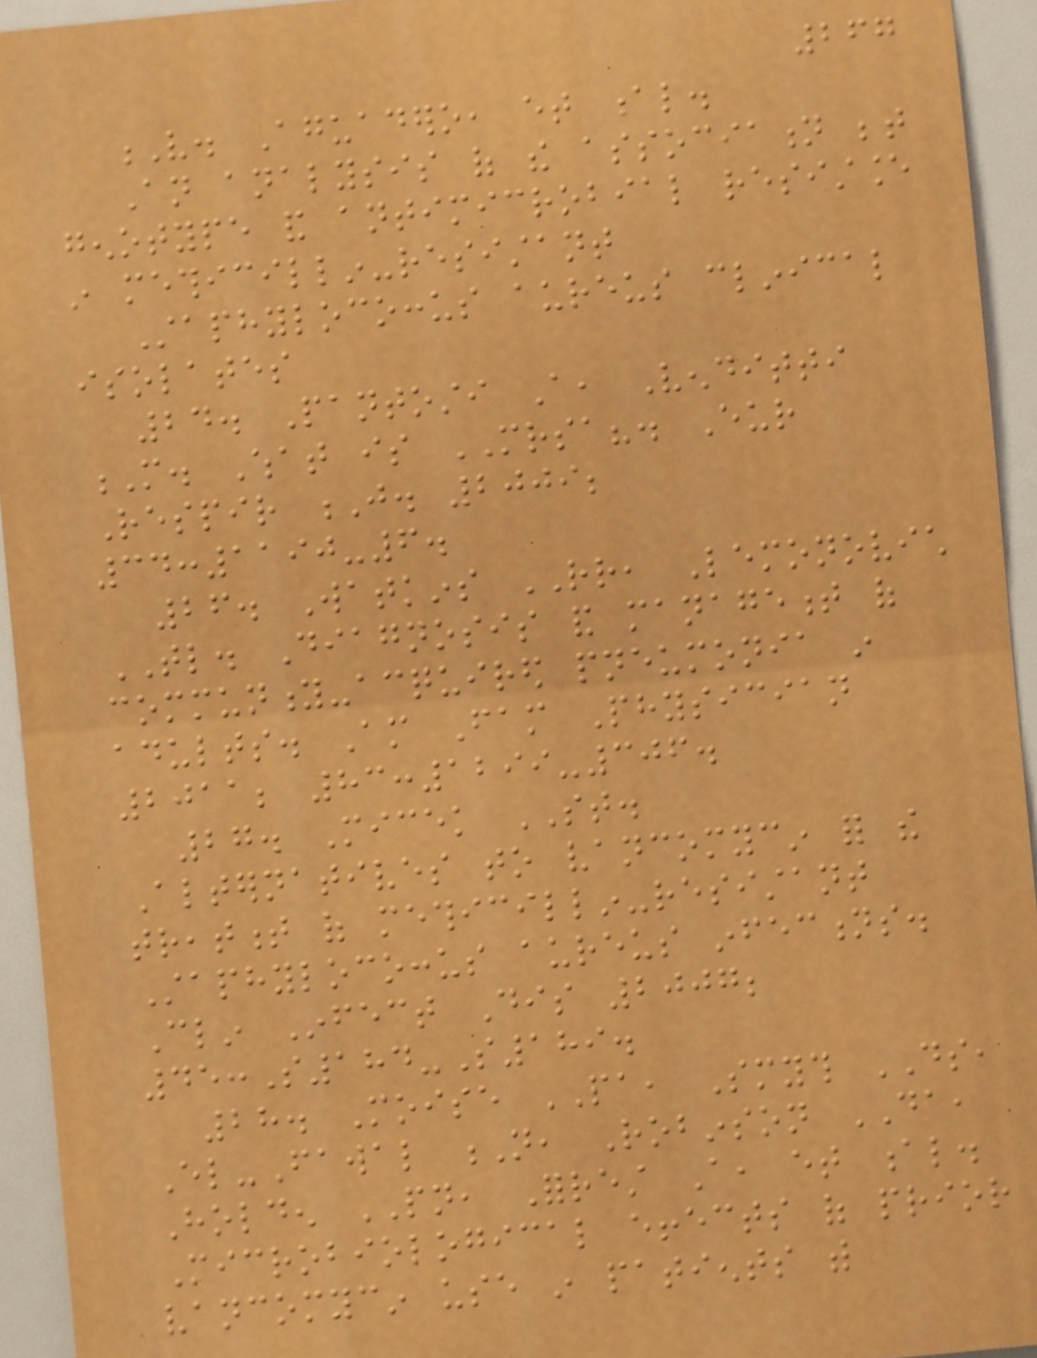267
V. Aguadero, et al.
An analysis of the association between
genotype and antimicrobial resistance
in methicillin-resistant
Staphylococcus aureus clinical
isolates
24. Pantosti A, Venditti
M. What is MRSA?. Eur
Respir J. 2009;
34:1190-6.
26. Watkins RR, Lemonovich
TL. Diagnosis and management of
community-acquired pneumonia in
adults. Am Fam Physician
2011; 83:1299-306.
27. Micek ST.
Alternatives to vancomycin for the
treatment of methicillin-resistant
Staphylococcus aureus infections.
Clin Infect Dis 2007;
45:S184-S189.
28. Moise PA, Smyth DS,
El-Fawal N, Robinson DA,
Holden PN, Forrest A, et al.
Microbiological effects of prior
vancomycin use in patients with
